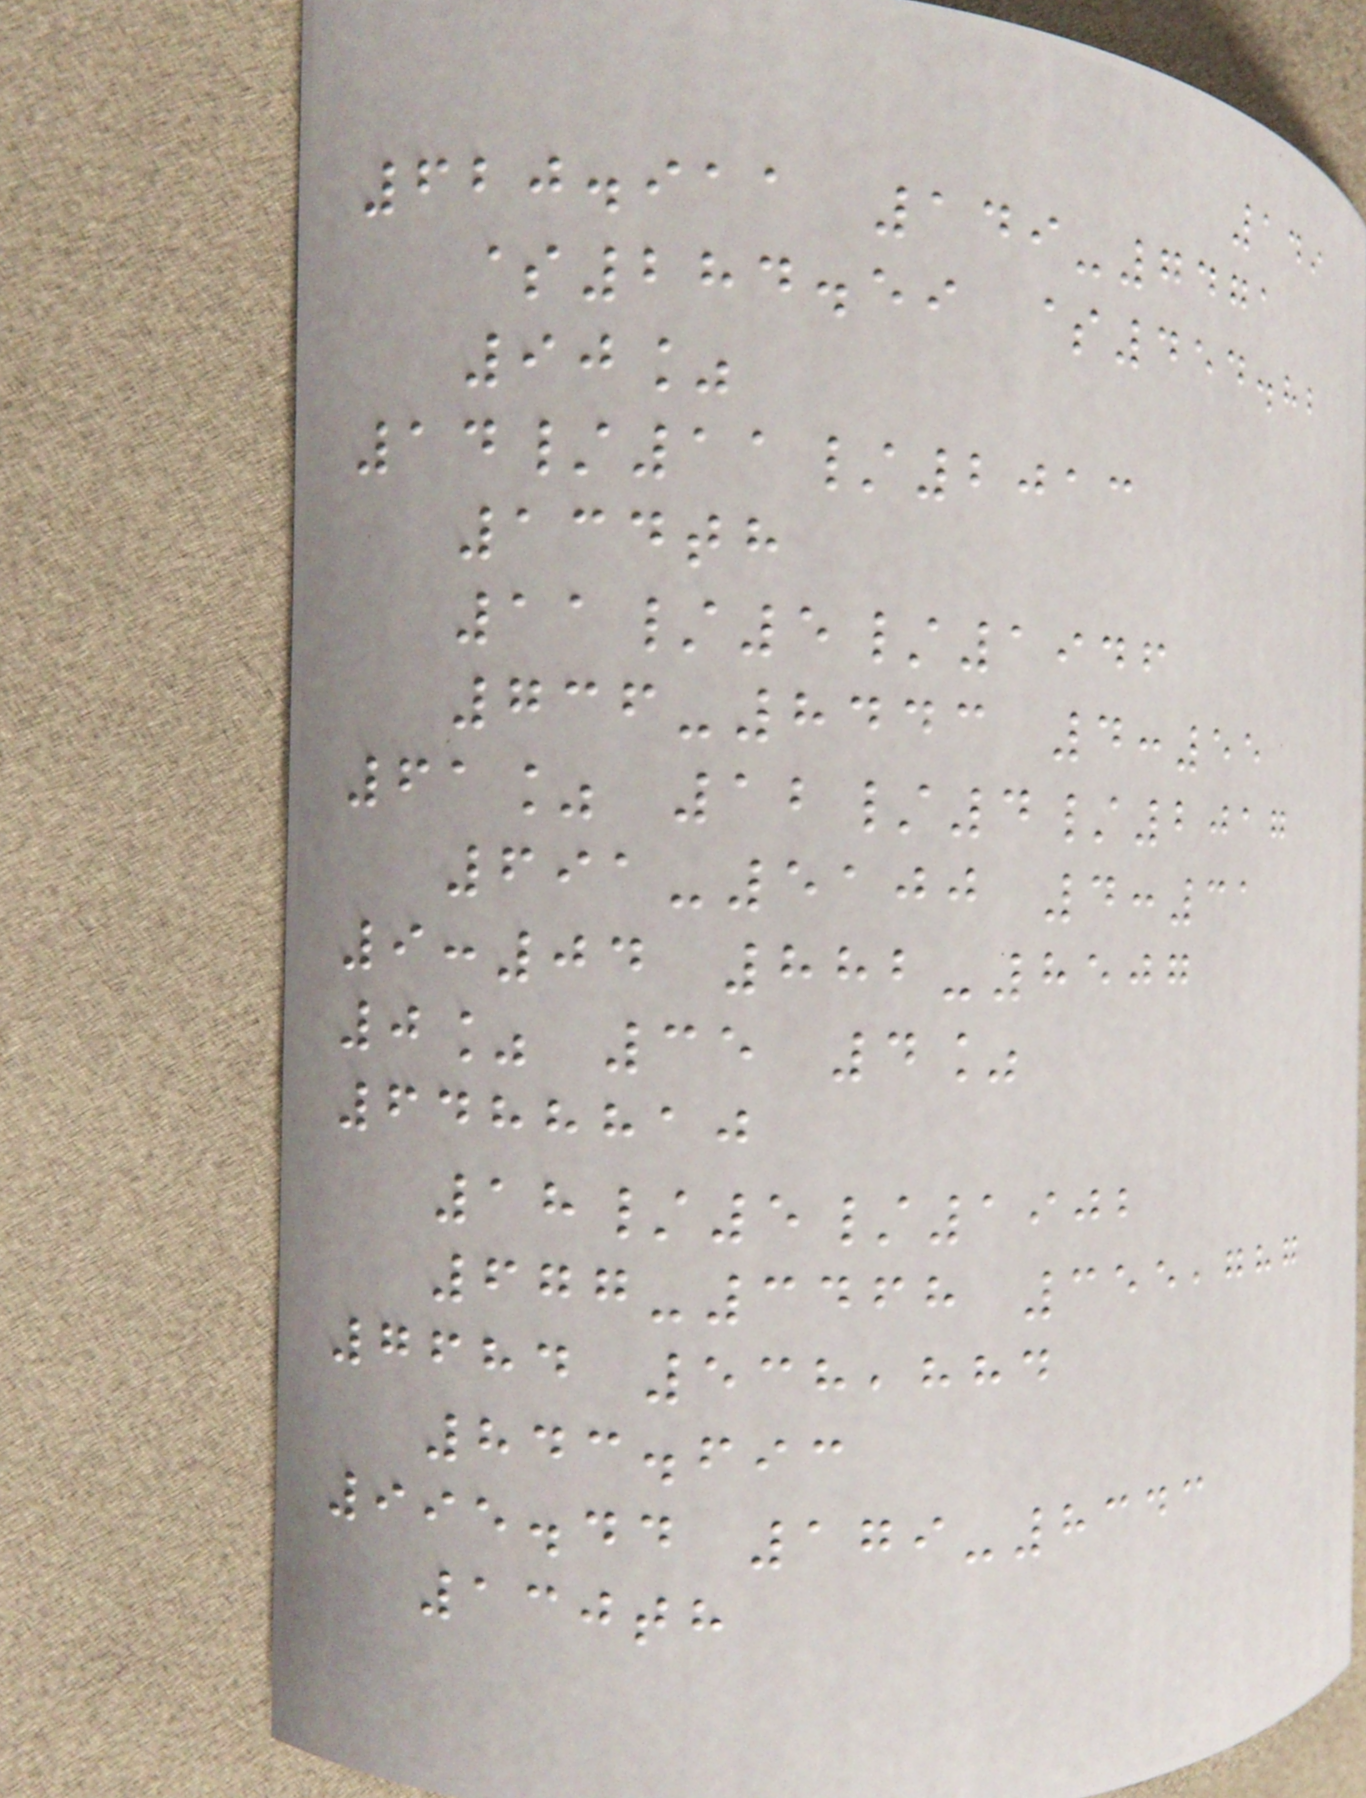149
620.911 149-7471
$284.59 $454.82
90%
14/11/2013
134th
11/5/1946
736-8443 4:55
61% 12/4/2017
691-5100 4:31
9:04 882-8507
0% 35 4%
6488810
18/5/1902
677-3468 355,787
7684 538,884
843.693
995.44 179-8343
130th
